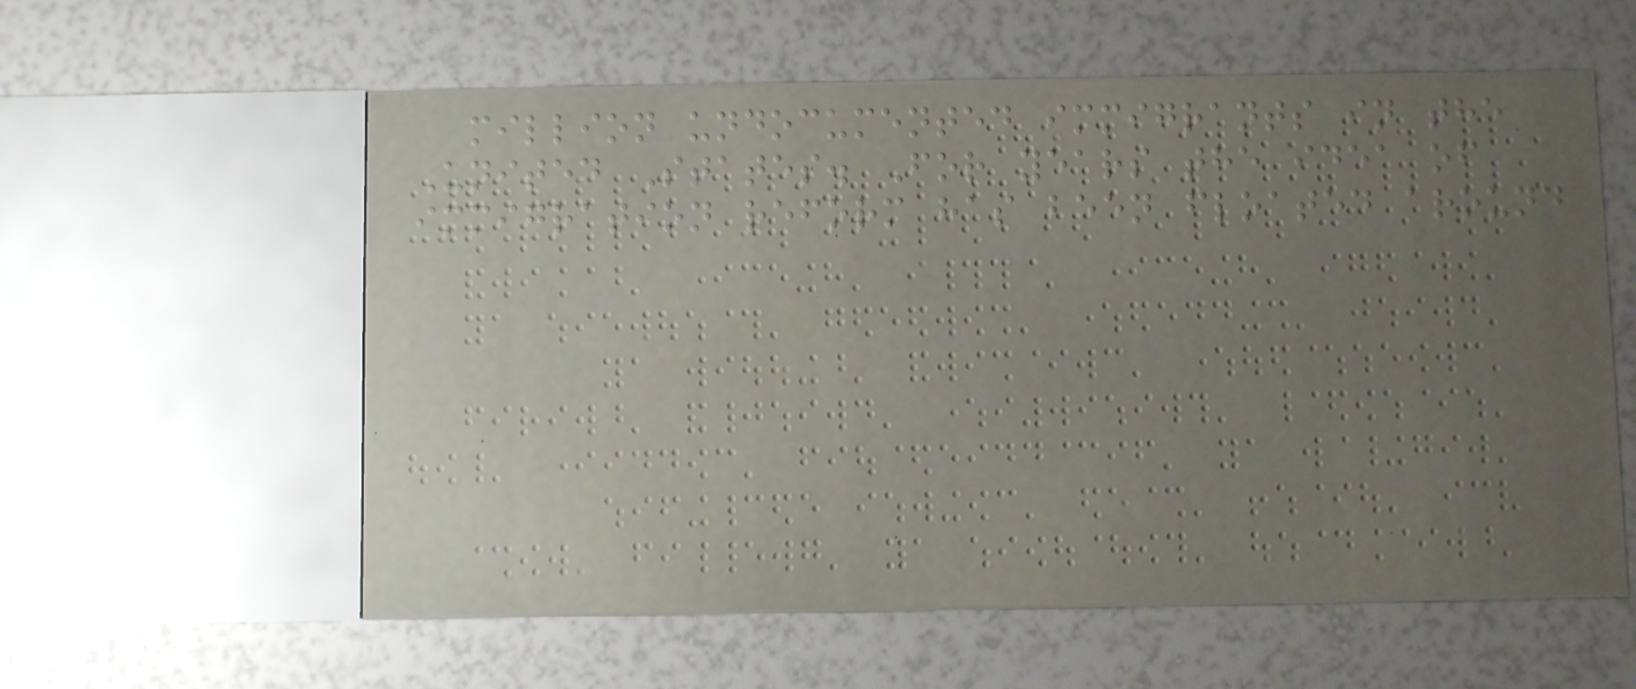million undocumented immigrants in the
United States. For years the idea of
immigration reform has been floated around
